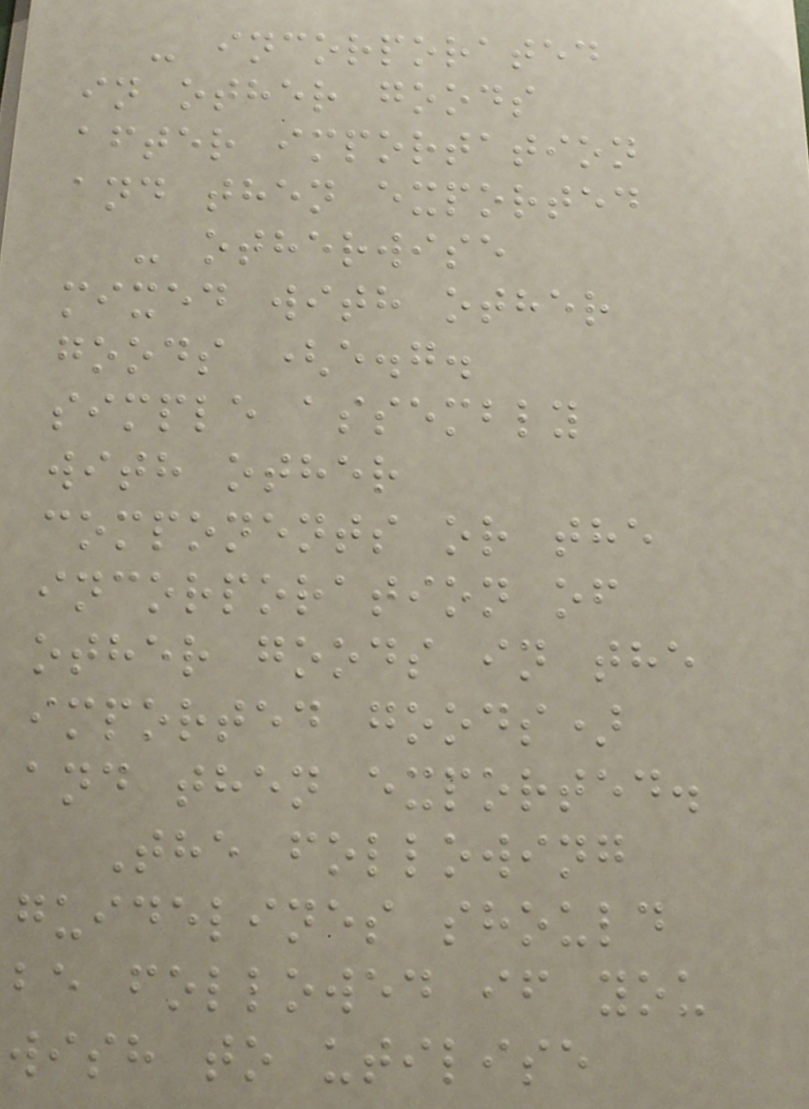- incorporated
in other goods
after importation
and then exported
- otherwise
mixed with other
goods (e.g.
simple assembly
with other
components or the
incorporation of
other goods in the
imported goods)
and then exported.
The following
guidelines should
be followed if you
wish to utilise
